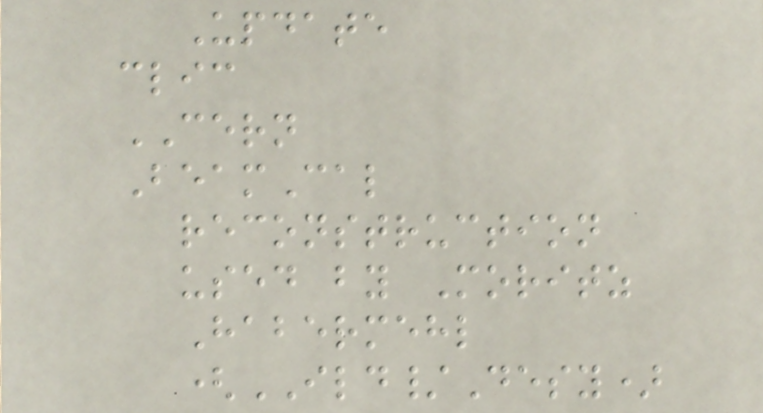Update
clic
CERN
BeamCal
reconstruction
used by Moritz
Habermehl
(ILD/Desy)
